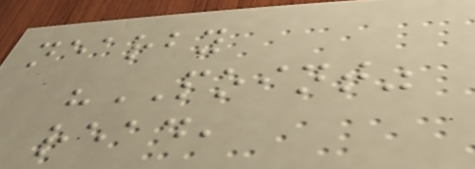nearby
"POINT"
read,
